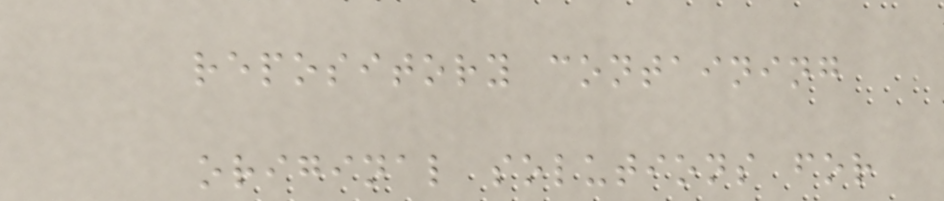repository containing
original solutions for
